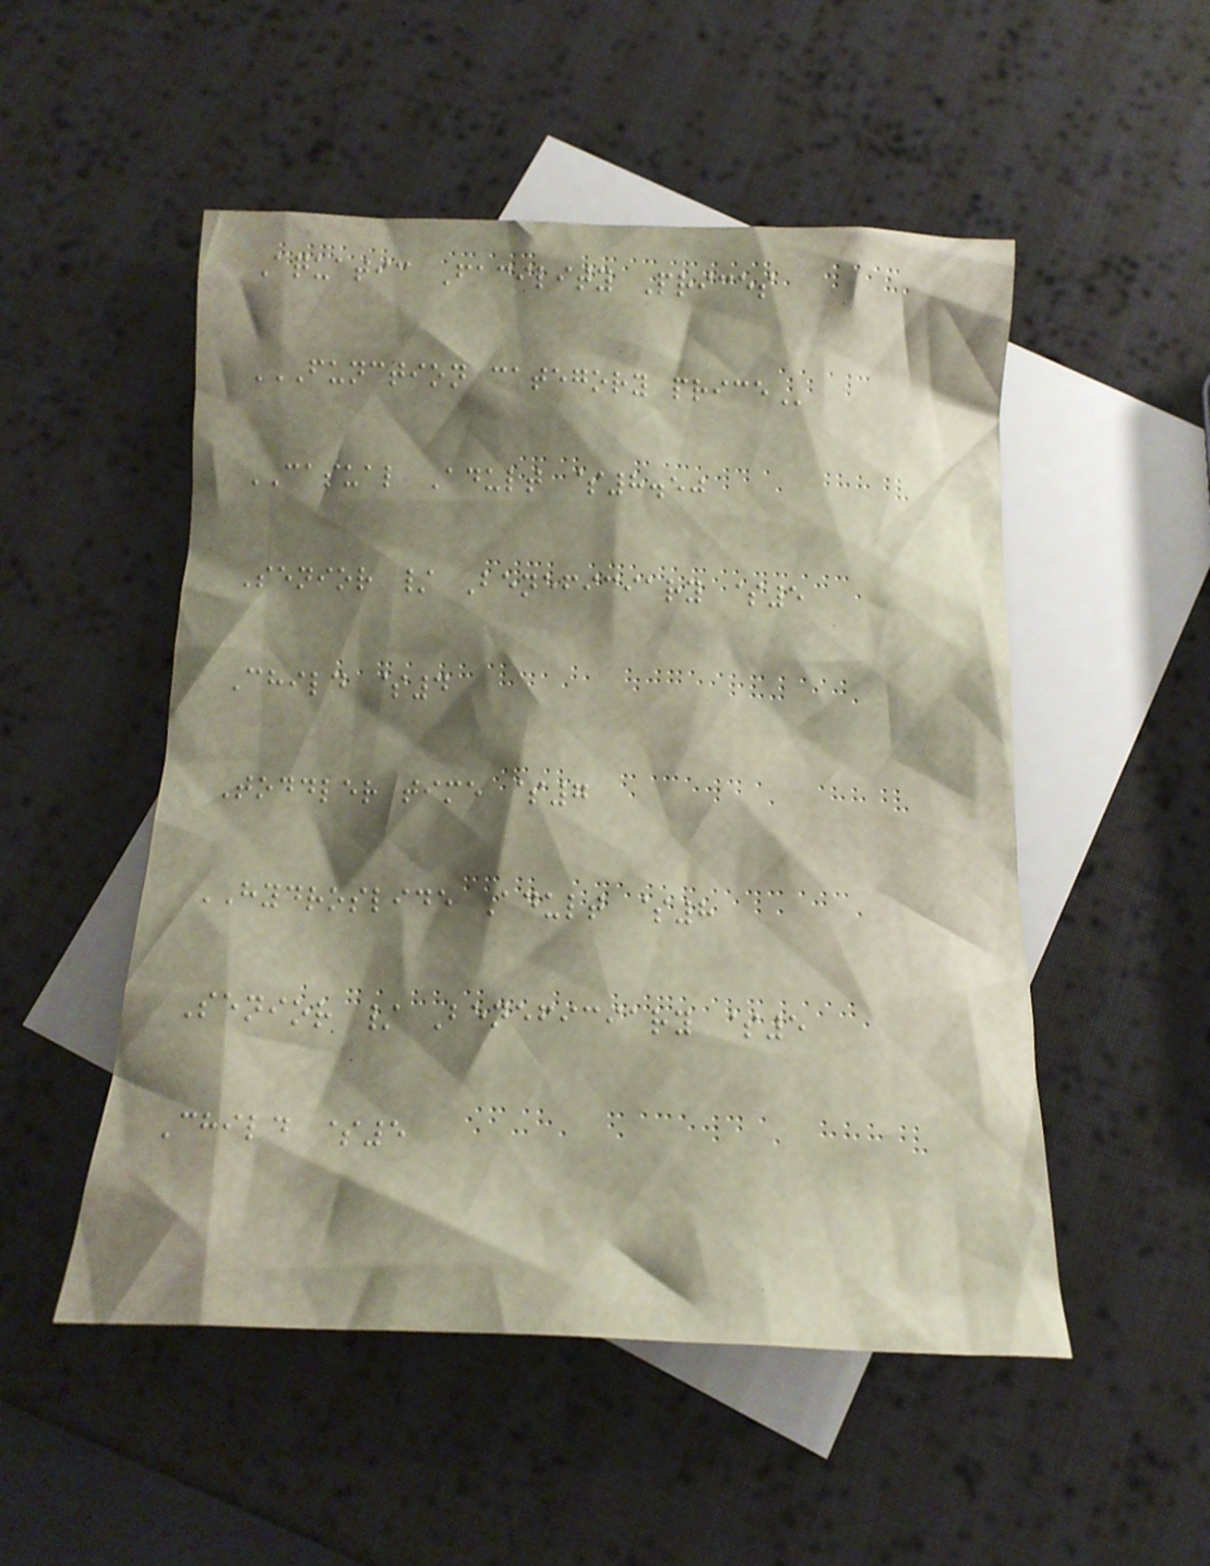Aquatic Facility Prices
FUNCTION CATEGORY PRICE
CASUAL Adult $8.50
Senior / Beneficiary $5
Child $4
Toddler time $7
HYDROSLIDE Adult $8
Senior / Beneficiary $5
Child $5
